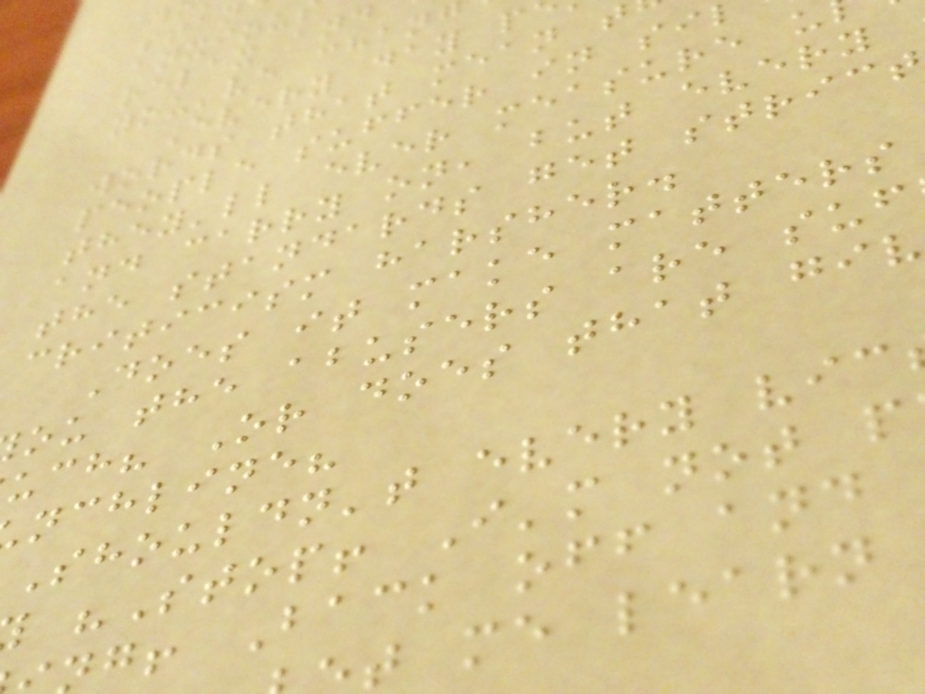you've chan
Every day p
words that mean t
people suffer in si
they'll ever measure u
and carry on, but every
the standards get strict
criticism harsher.
Does it make matters
ou the abusers are suf
uch? Or does that giv
nchline?
Shouldn't every vic
"Stop! I'm not p
g! Back off and
t me learn
